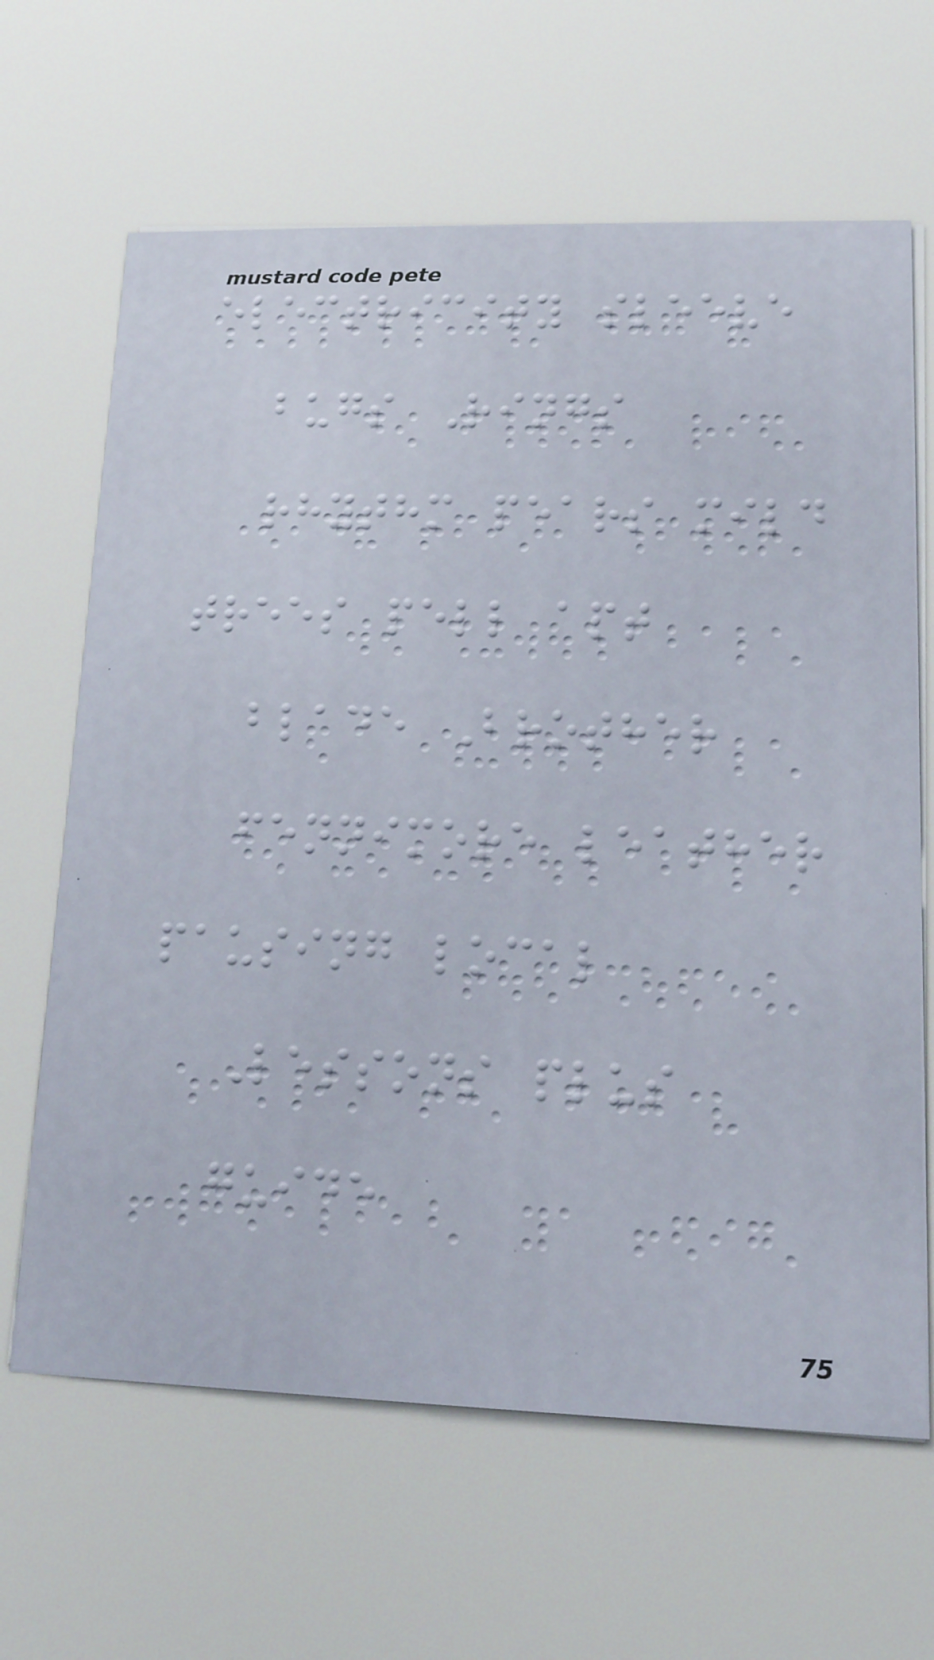electricity sleeve
bugs Rings
rhythm pears mild
trees pell apt
blade Brother
fennimore leather
pausing local
Lessons plus
guide
